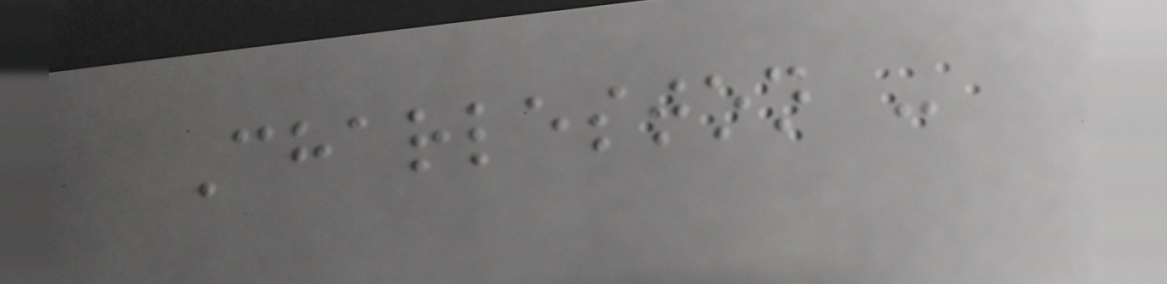Charleston -
